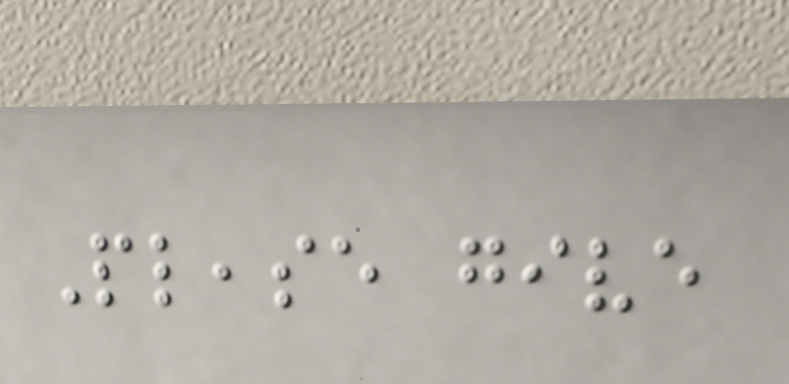Please give
